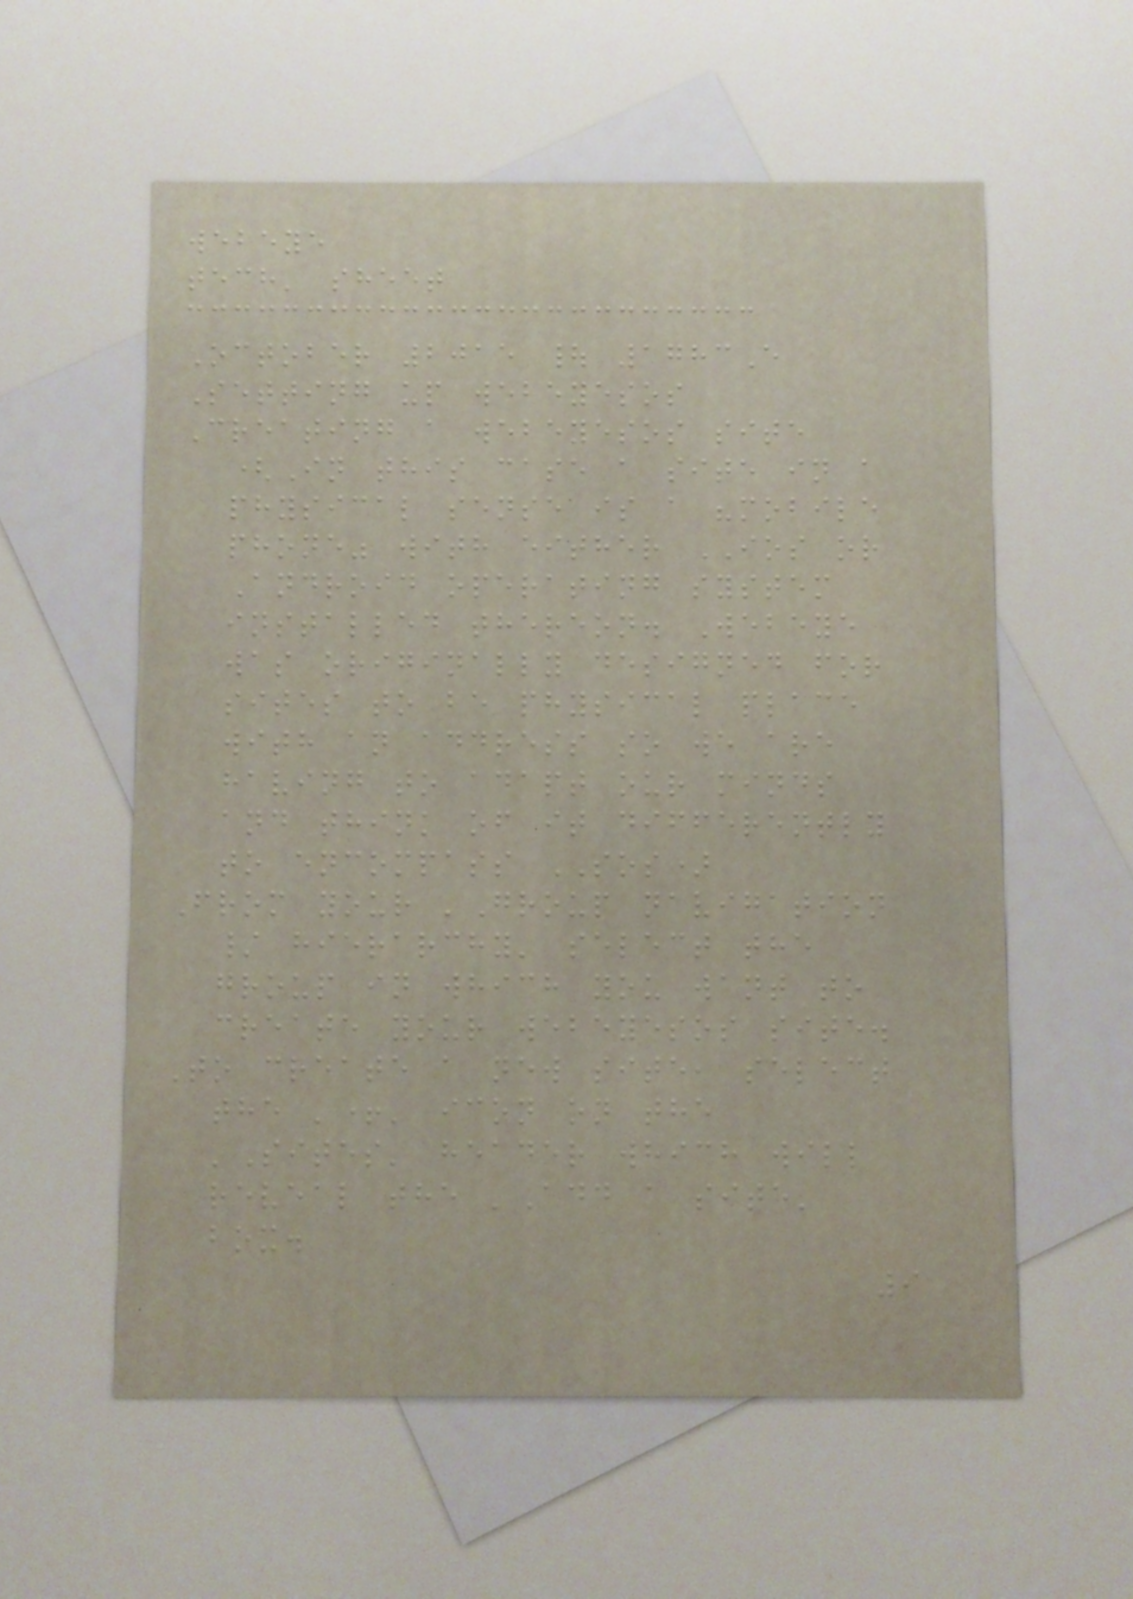webeye
tech' sheet
October 2015 | 1783E
Setting up webeyesos
Creating a webeyesos site
(In this case a site in a
physical sense is a "mobile
phone" with either IOS or
Android operating system
installed thereon. Webeye
was originally designed for
sites to be physical place
with an address so we are
having to adapt our minds
and think of it differently
to encompass SOS)
From your 'Group navigation
/ hierarchy' select the
group in which you want to
create your webeyesos site.
To create a new site, select
the '+' icon on the
'Sites' header which will
reveal the 'Add a site'
box.
9
